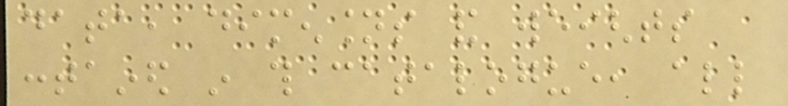data, dimensions and weights
contained in this catalogue, all
